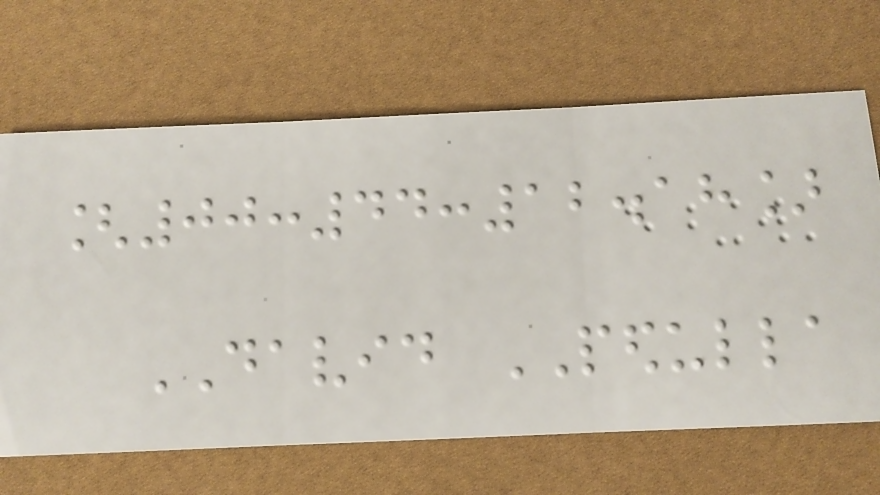[00:44:12.18]
DAVID PEDULLA
